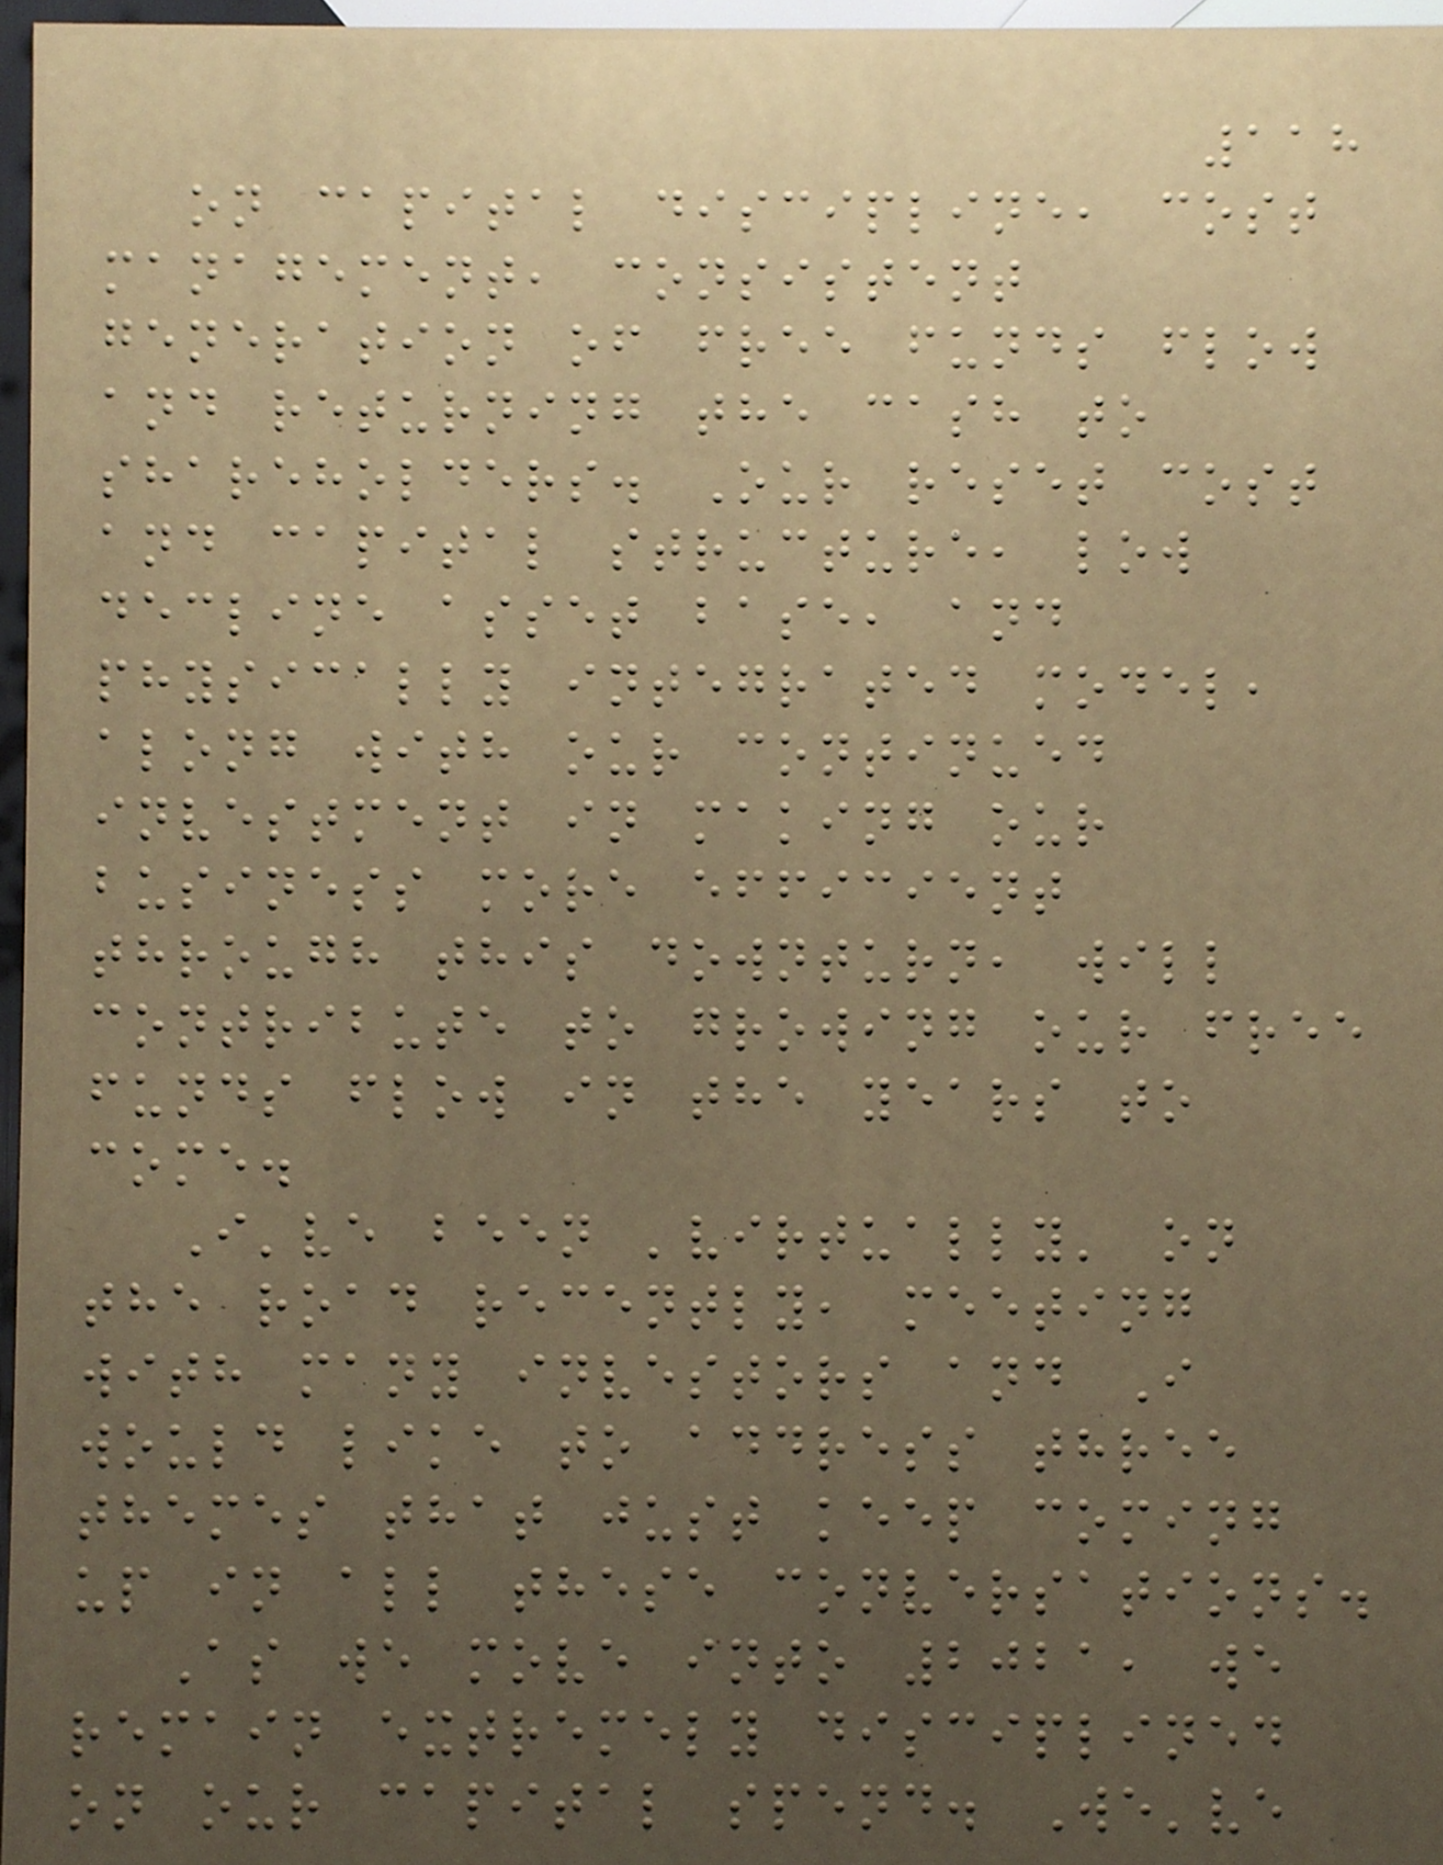118
on capital discipline, cost
management, consistent
generation of free funds flow
and returning the cash to
shareholders. Our reset cost
and capital structure, low
decline asset base, and
physically integrated model,
along with our continued
investment in making our
business more efficient
through this downturn, will
contribute to growing our free
funds flow in the years to
come.
I've been 'virtually' on
the road recently, meeting
with many investors and I
would like to address three
themes that just keep coming
up in all these conversations.
As we move into 2021, we
remain extremely disciplined
on our capital spend. We've
